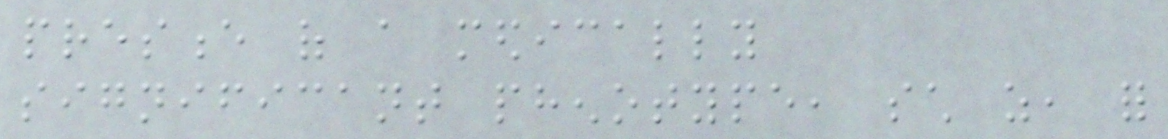presence of a medically
significant phenotype, such as, for
